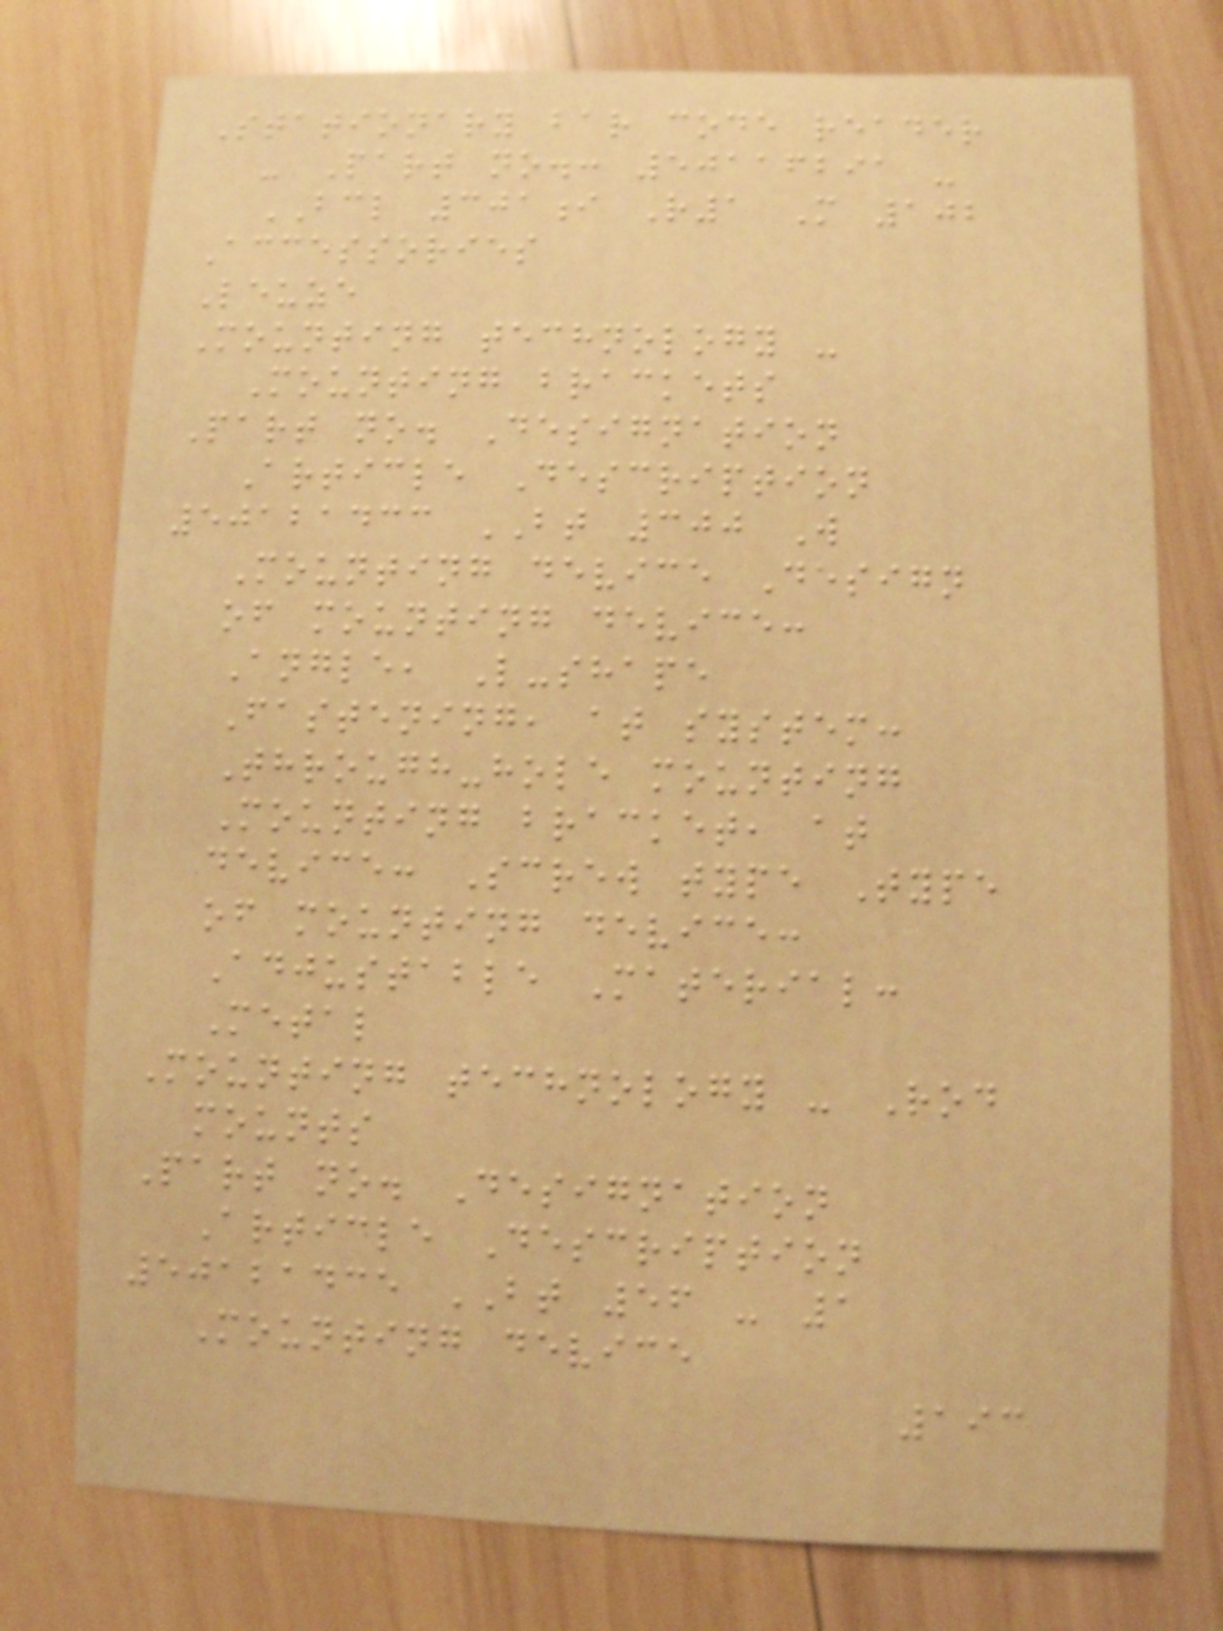Stationary bar code reader
- Part no.: 50116291 -
BCL 301i R1 M 102
Accessories
Leuze
Mounting technology -
Mounting brackets
Part no. Designation
Article Description
50121433 BT 300 W
Mounting device Design
of mounting device:
Angle, L-shape
Fastening, at system:
Through-hole mounting
Mounting bracket, at
device: Screw type Type
of mounting device:
Adjustable Material:
Metal
Mounting technology - Rod
mounts
Part no. Designation
Article Description
50121435 BT 56 - 1
Mounting device
193
